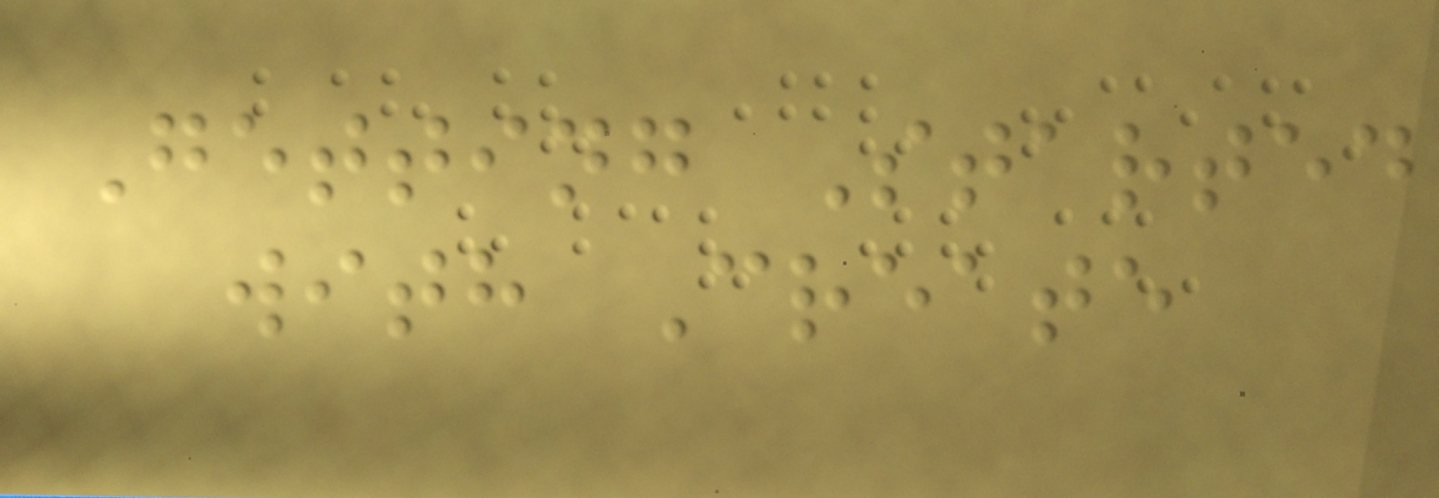Getting Started
with Create
